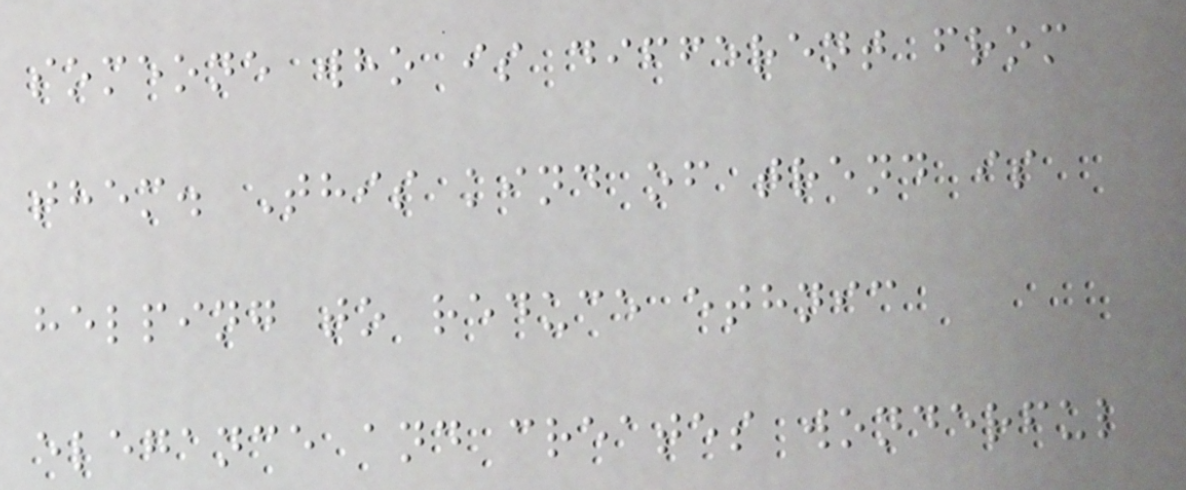someone who is different from
them. This kind of trend is
helping to reduce ethnic
elegance and creates wonderful
